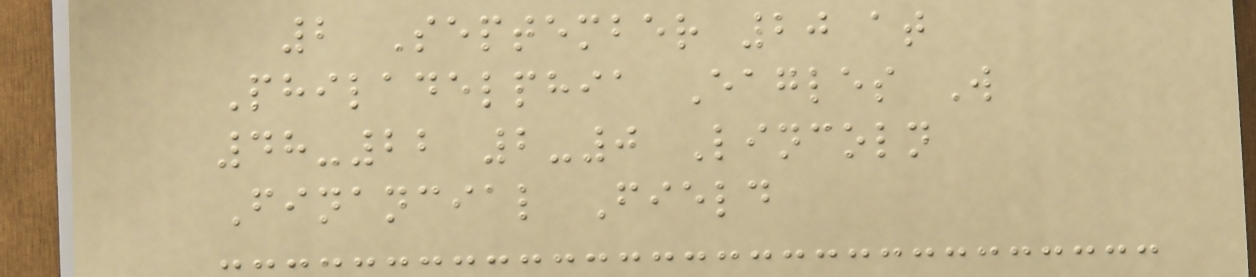2 September 20 at
Philadelphia Eagles W
48-22 2-0 Lincoln
Financial Field
